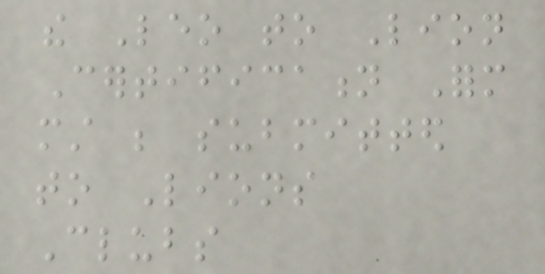the Leo to Lion
Certification Form
must be submitted
to Lions
Clubs
